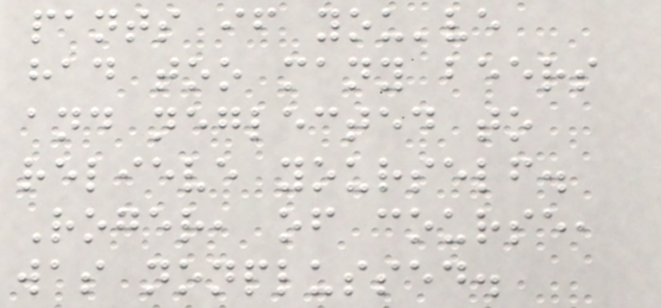pants if you've
had too many beers
and neglected to
relieve yourself.
Roger, of course,
was nonplussed.
